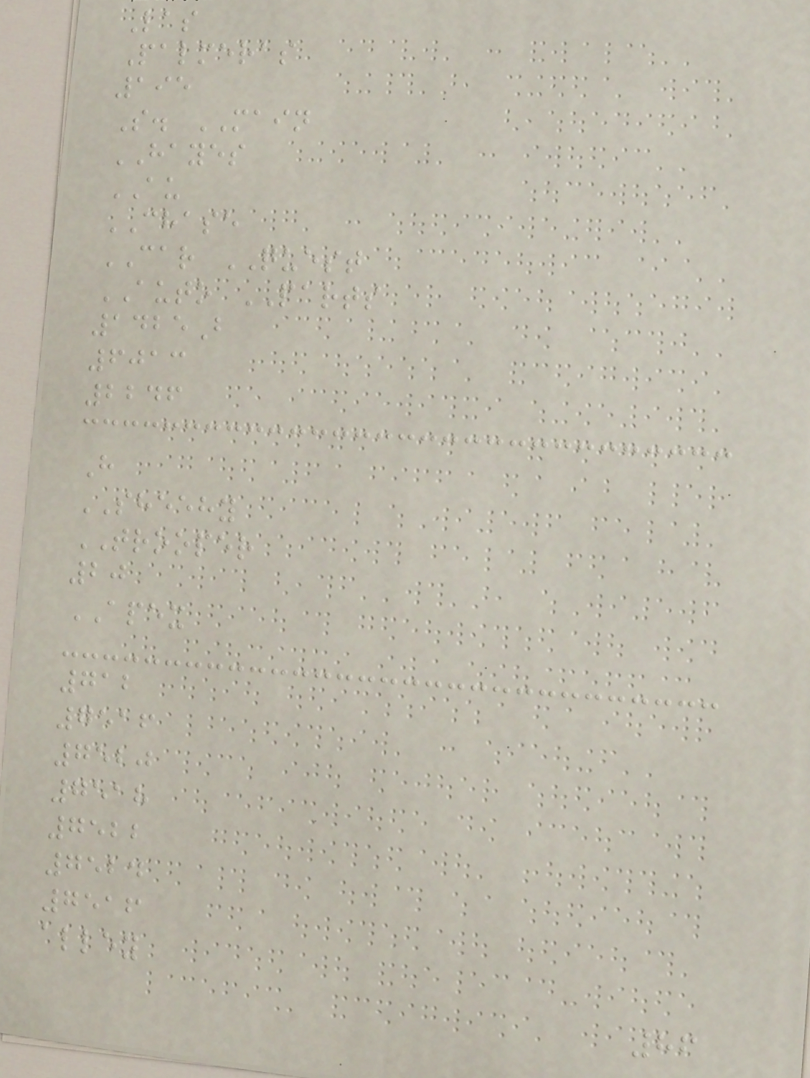Las
Palmeras
195
S. MAIN
HAYES
AU
CHASE
CAR QUEST
AUTO PARTS
1425B
6013
2246
H
SHEEHY
TROOPER
20
APEX
712
7516
7520
7518
7522
7524
7516
alley
86
